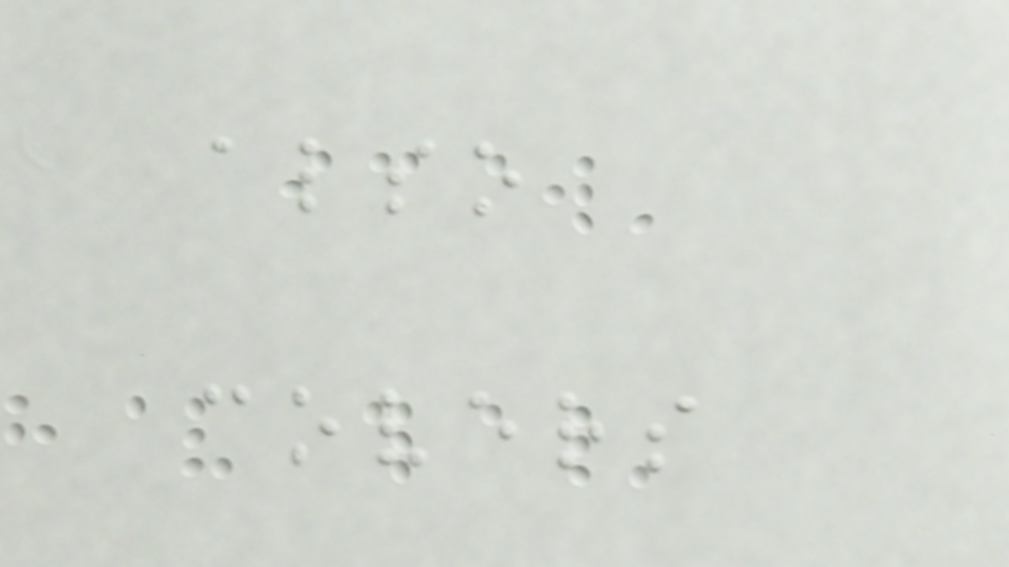also
covers
